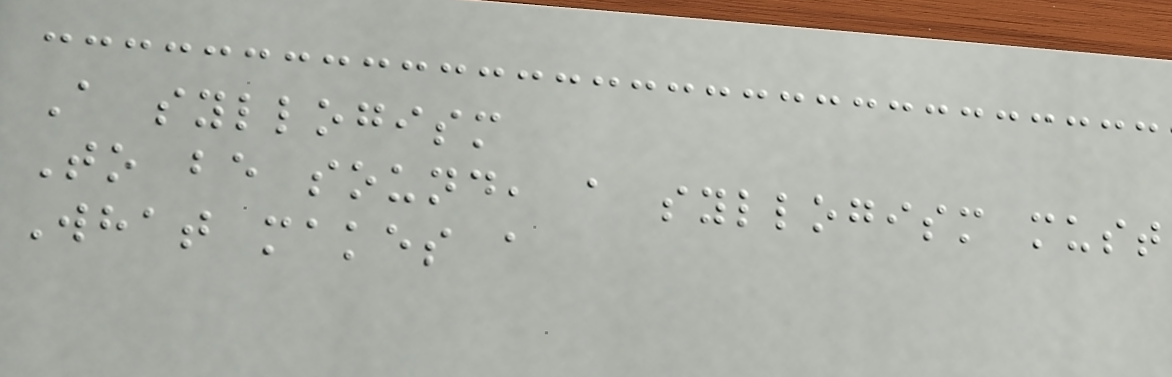A syllogism
To be sound, a syllogism must
What makes a
